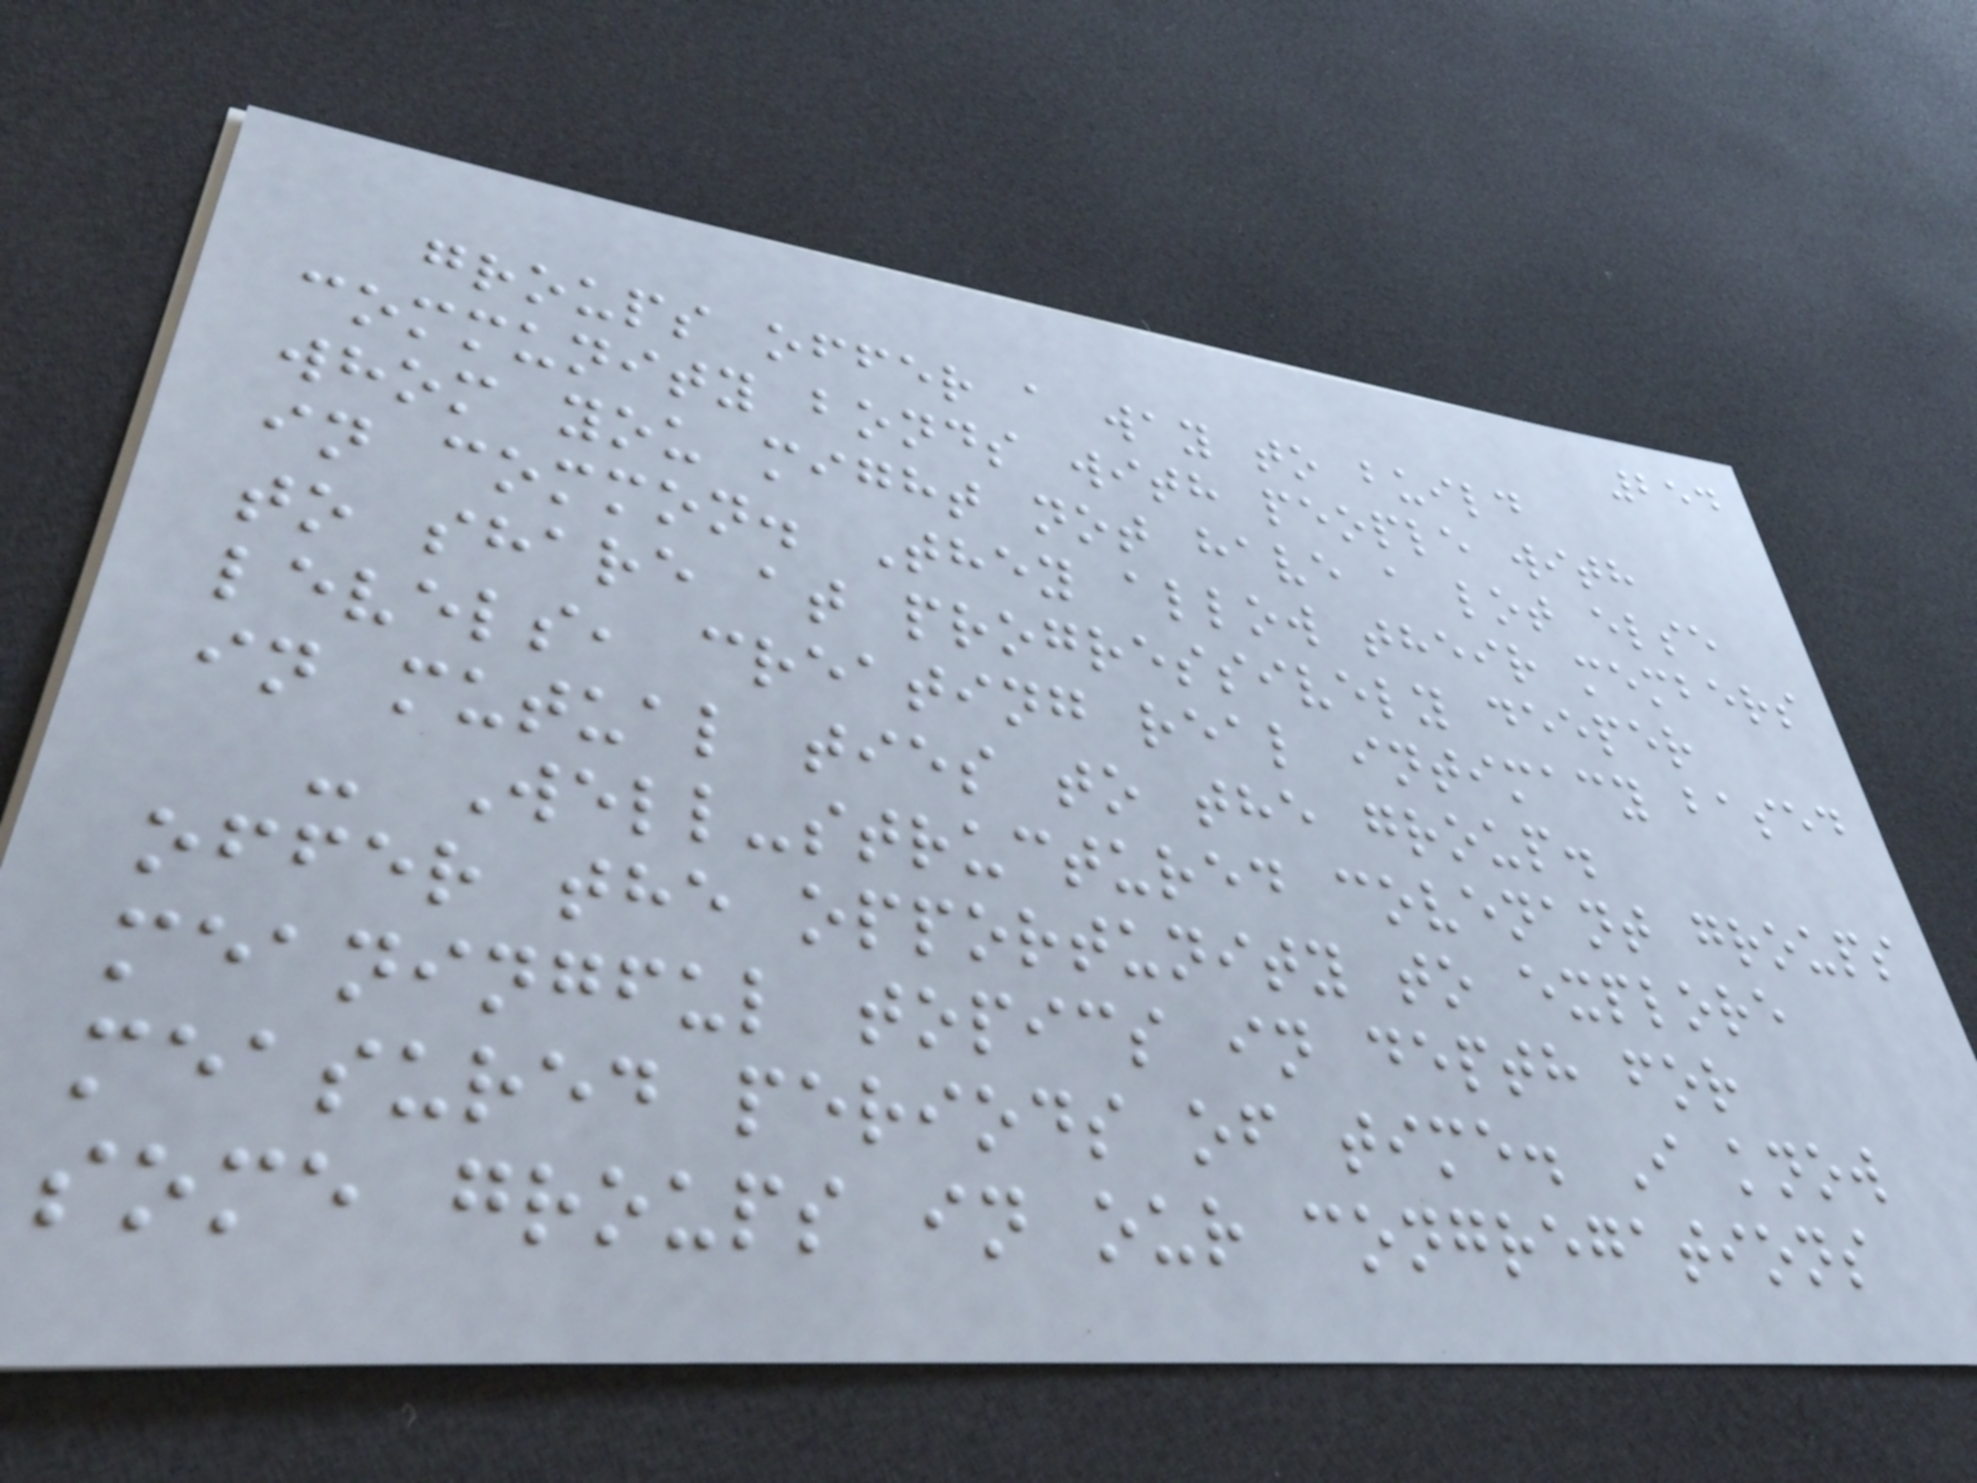254
groups offer a way to build
community bonds with people with
whom you might not have a lot else
in common. They allow their members
to share at progressively deeper
levels, creating real intimacy based
in mutual ties to the group.
- Well-structured covenant groups
offer the opportunity to explore
meaningful topics in depth for
measured periods of time. I know
some groups in our congregations
